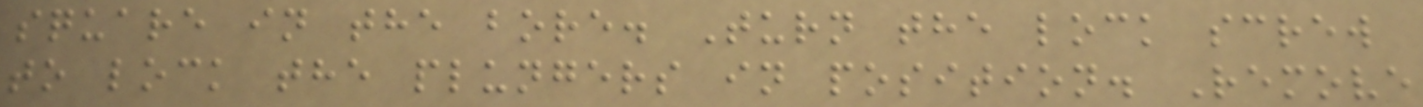square in the bore. Turn the lock screw
to lock the plungers in position. Remove
